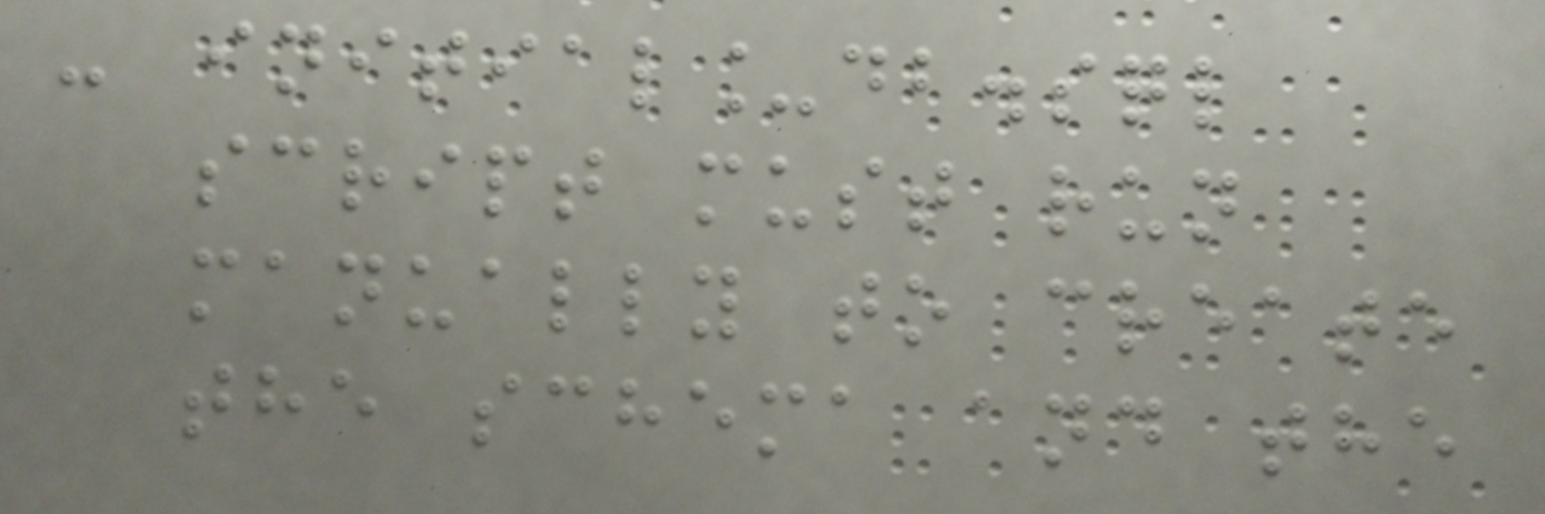- initial_db.sql
script must run
manually to create
the schema and the
